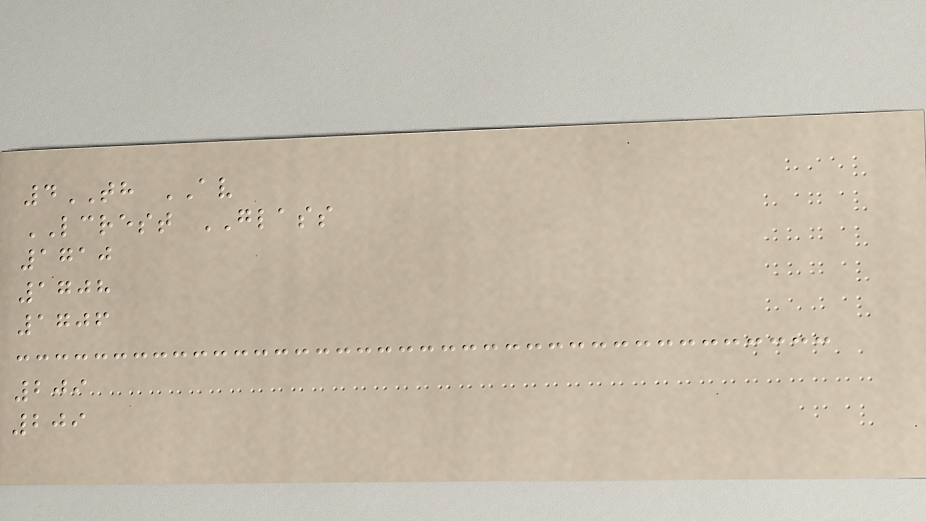4TH AV
LCREST GLASS
1710
1708
1706
209
209
